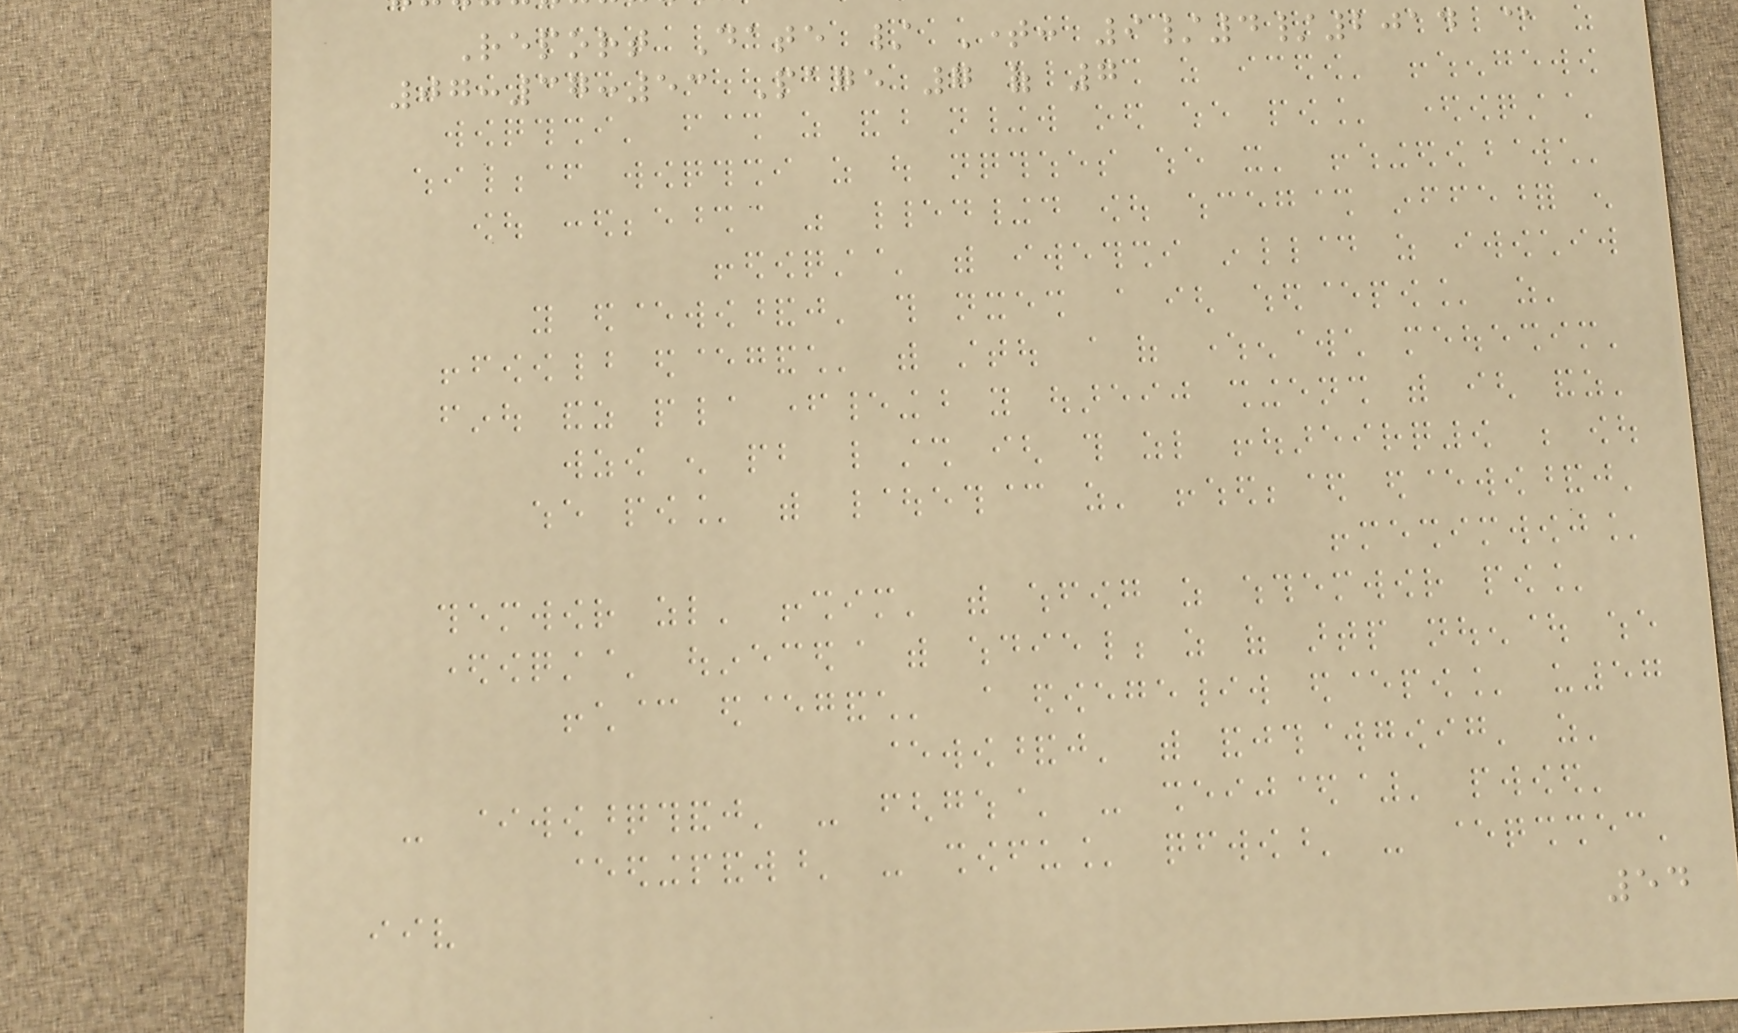Report Date / Time: 9/4/2014 @
07:37:53 Page 7 of 7
54
